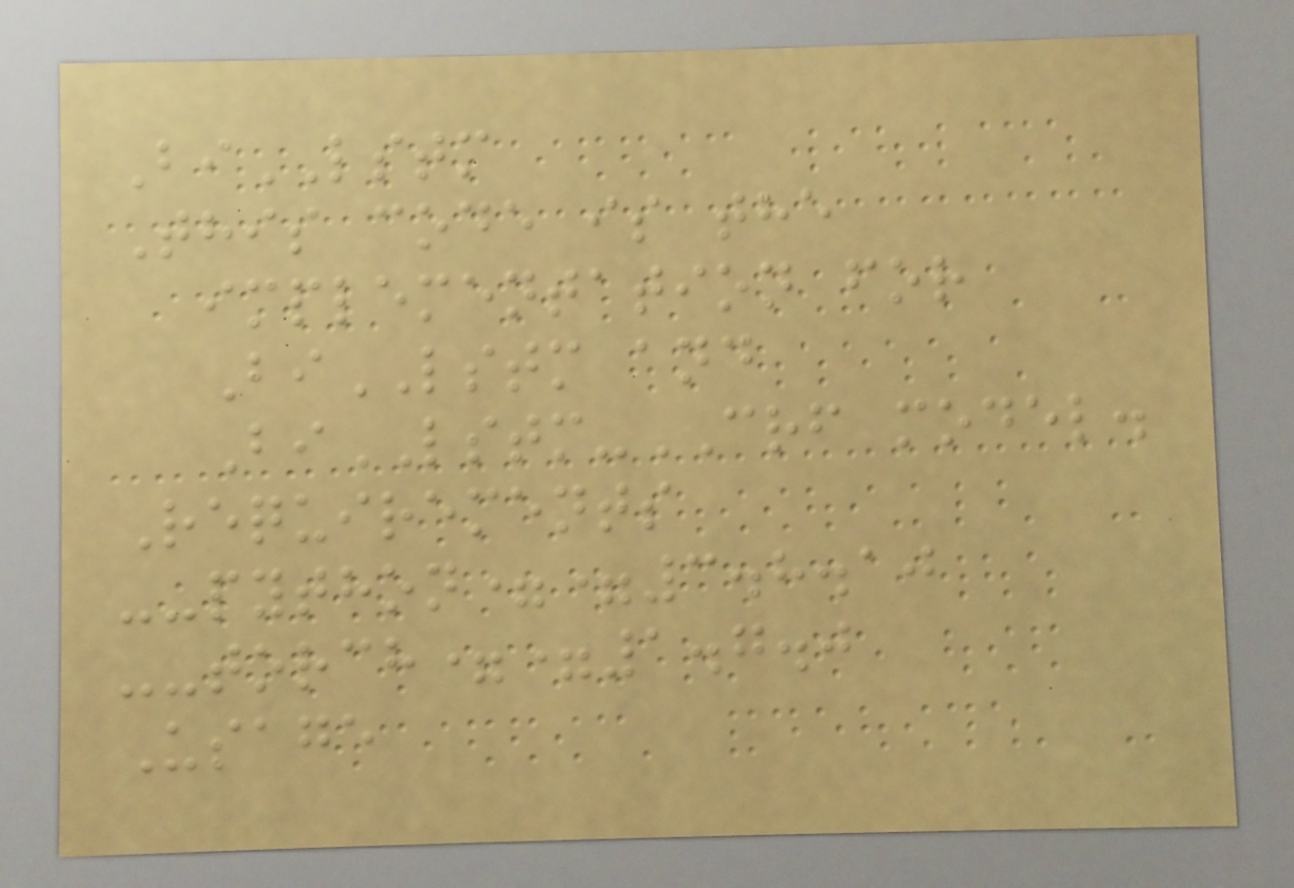BiLSTM
This code is the
implementation for
BiLSTM and
BiLSTM-CRF model.
Requirements
--python==3.8.10
--torch==1.7.0
Usage
